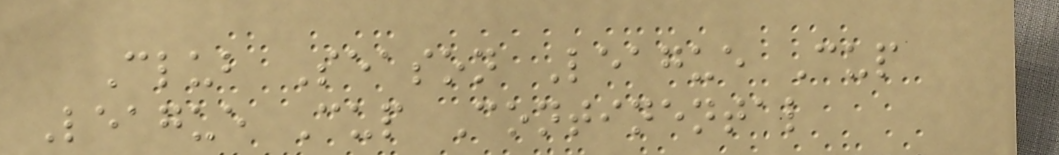Club Season League Cup
League Cup Continental
